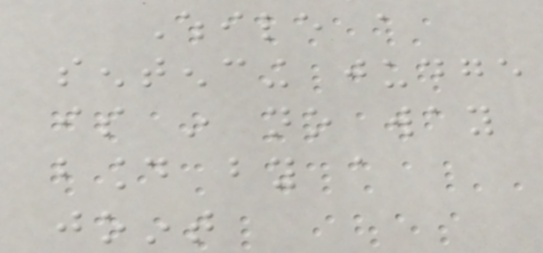While a
sentencing judge
is in no way
bound by a
joint
